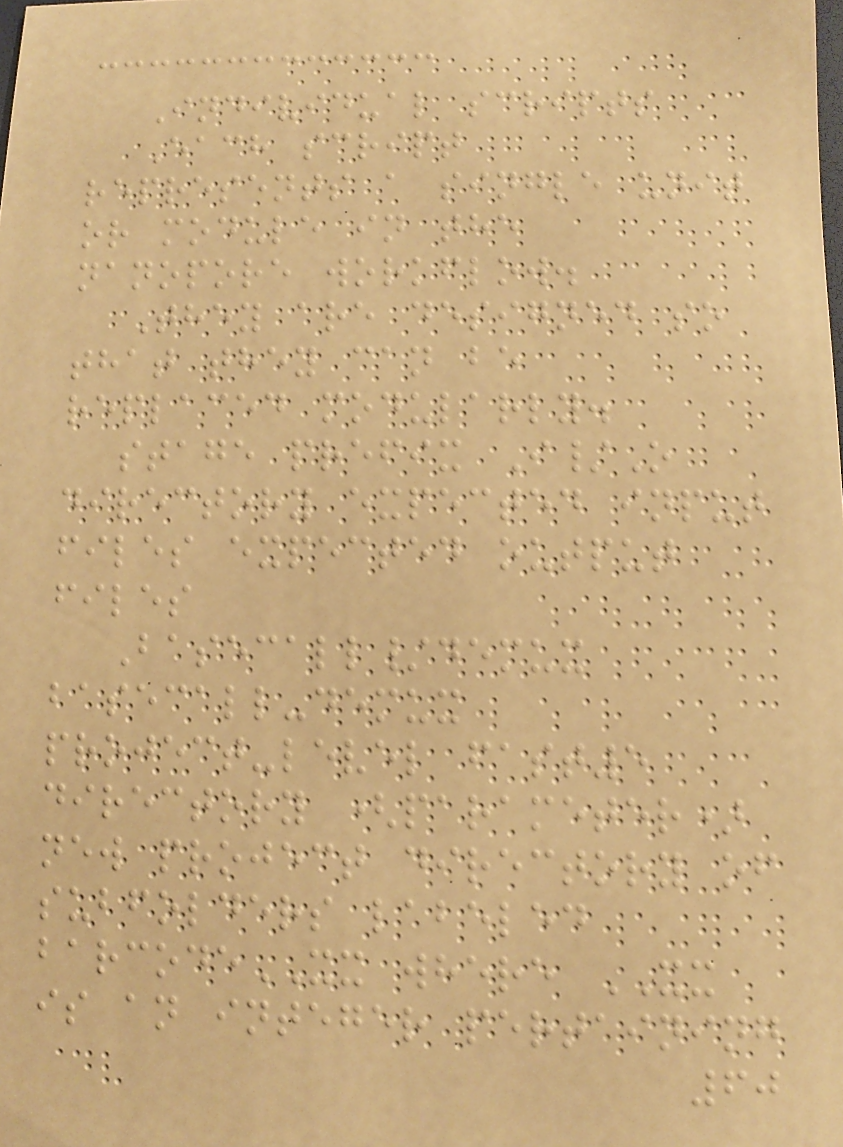Individual scripts
Each script
represents a single unit
or module in the
nanopore workflow.
They are designed so
that they can be
replaced modularly.
stage prefix I/O
directory expected input
files expected output
files
Basecall/demux
basecall-demux
project-level fast5
directory (parameter)
new project directory of
subfolders labeled
barcodeXX where XX
is an integer pertaining
60
